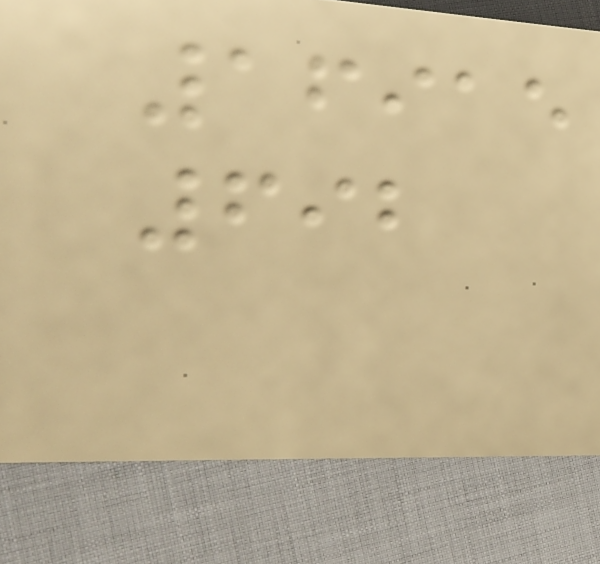16915
692
